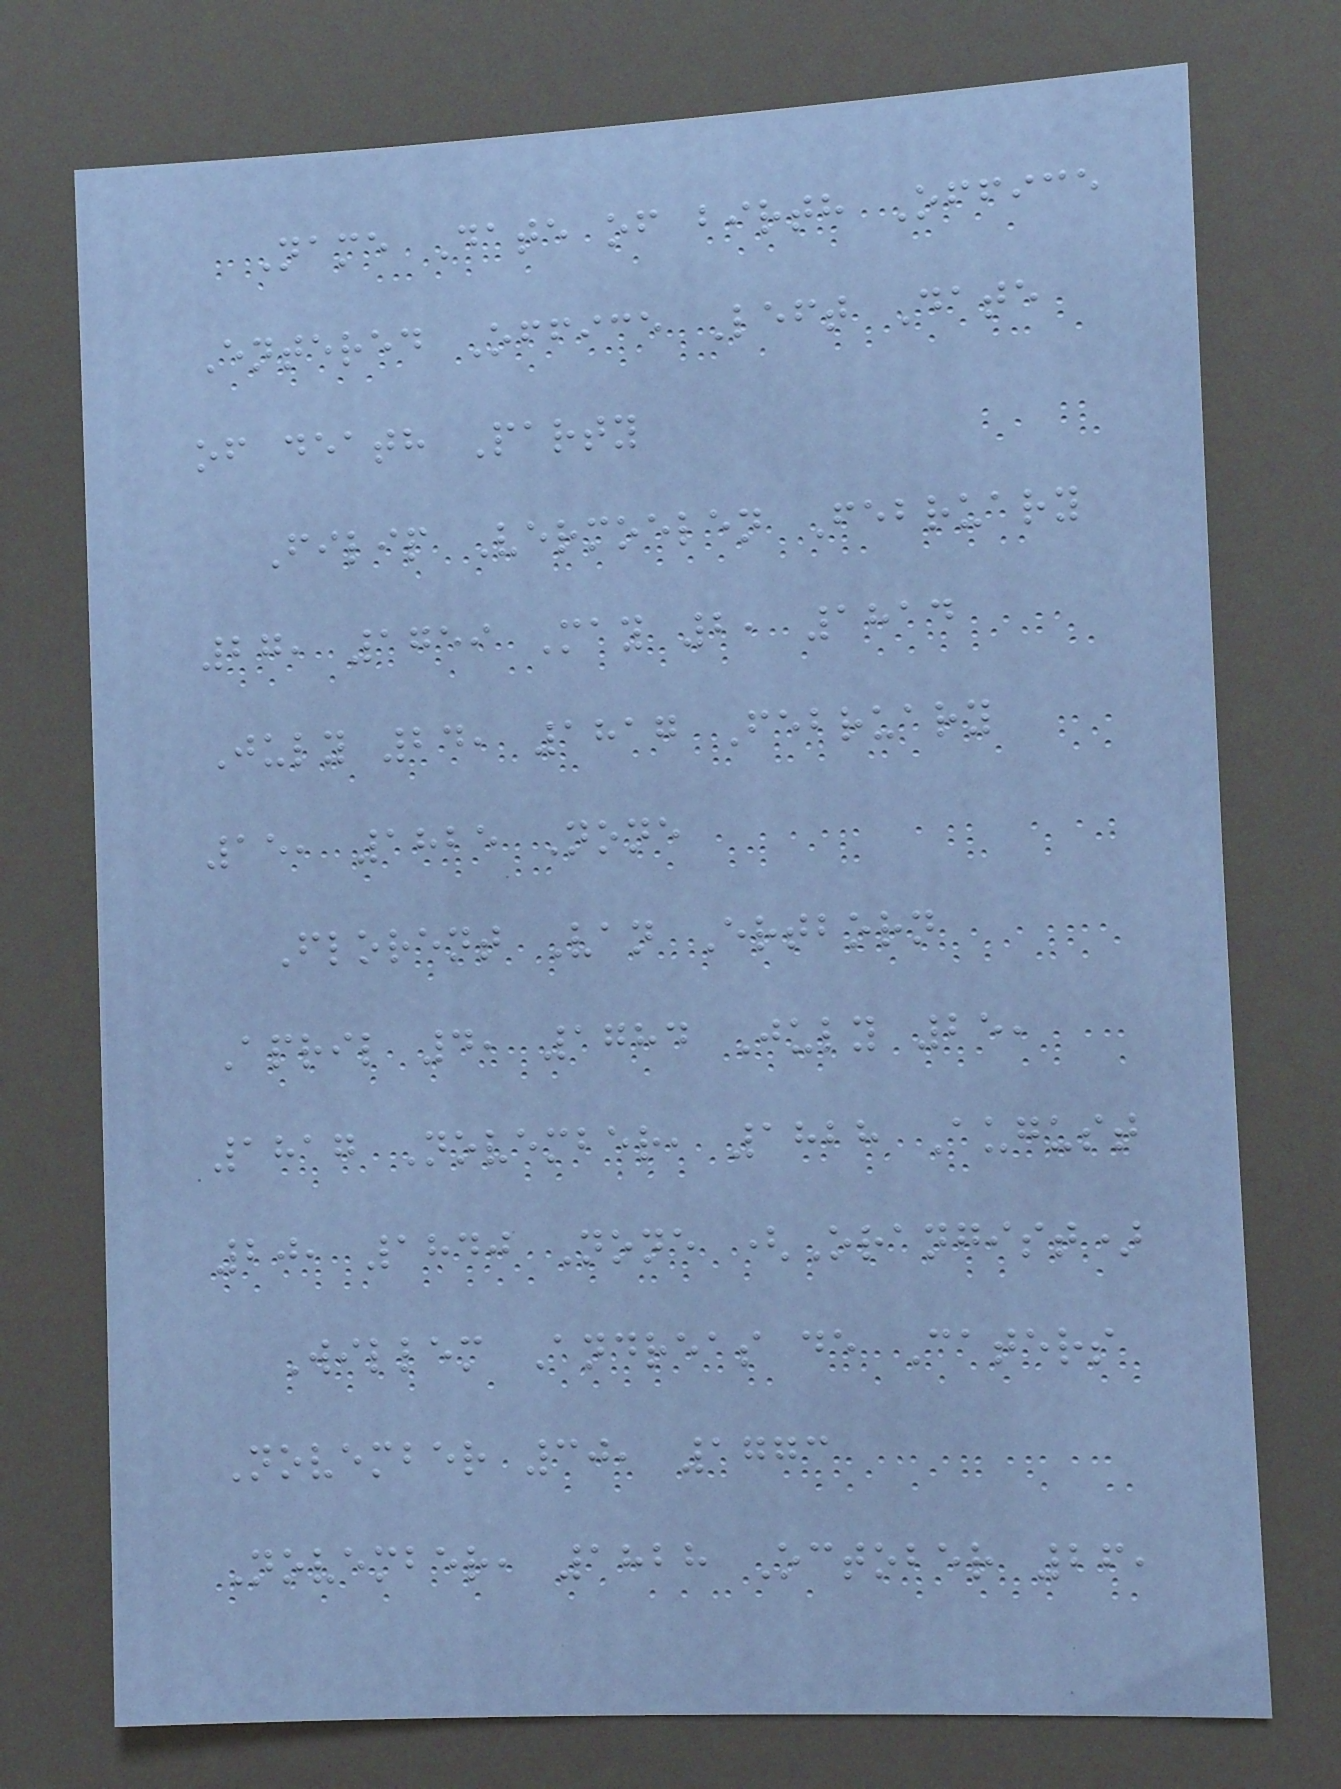Name Date of birth Office
Entered Office Left Date
of death Party
Filip Vermoelen February
27, 1759 May 2, 1814
July 24, 1817 February
15, 1825 None
Florent Van Ertborn
April 4, 1784 July 25,
1817 November, 1828 August
20, 1840 None (Orangist)
Willem Andreas de Caters
November 30, 1773
November, 1828 October 26,
